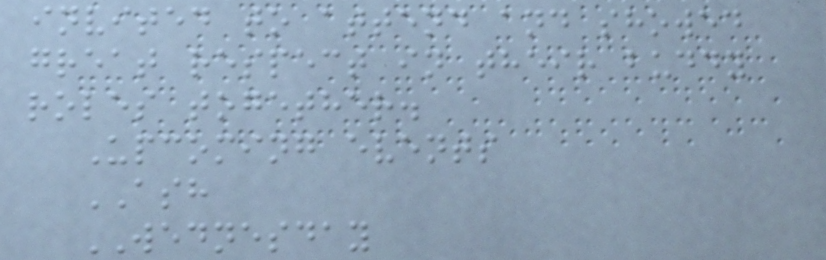invited to attend and showed
great respect in their buddy
roles together.
Upcoming events
ASH
WEDNESDAY
